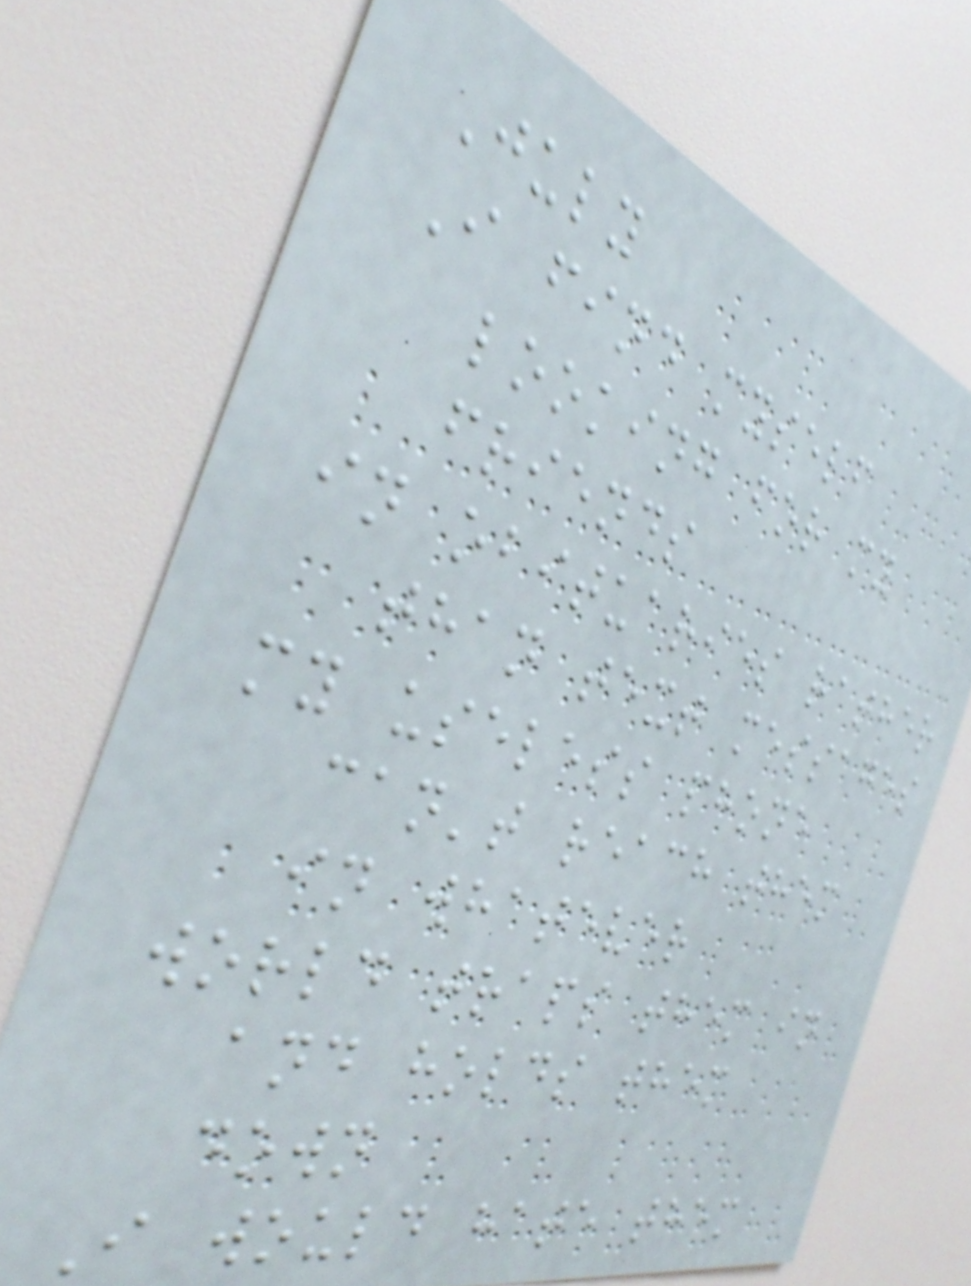July
I find myself
looking for my
friends
in obituaries rather
than text messages
my useless phone
can't reach them
in whatever
world traps them in
and holds them
down
I would hate them
